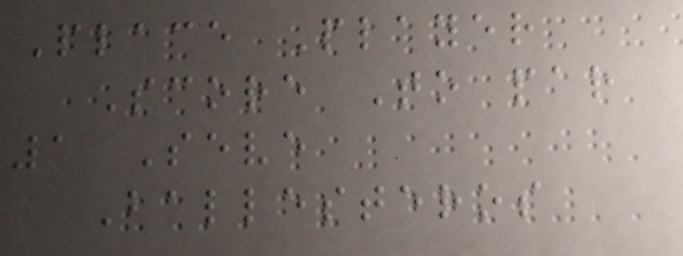Place Player
Score To par
1 Seve
Ballesteros
